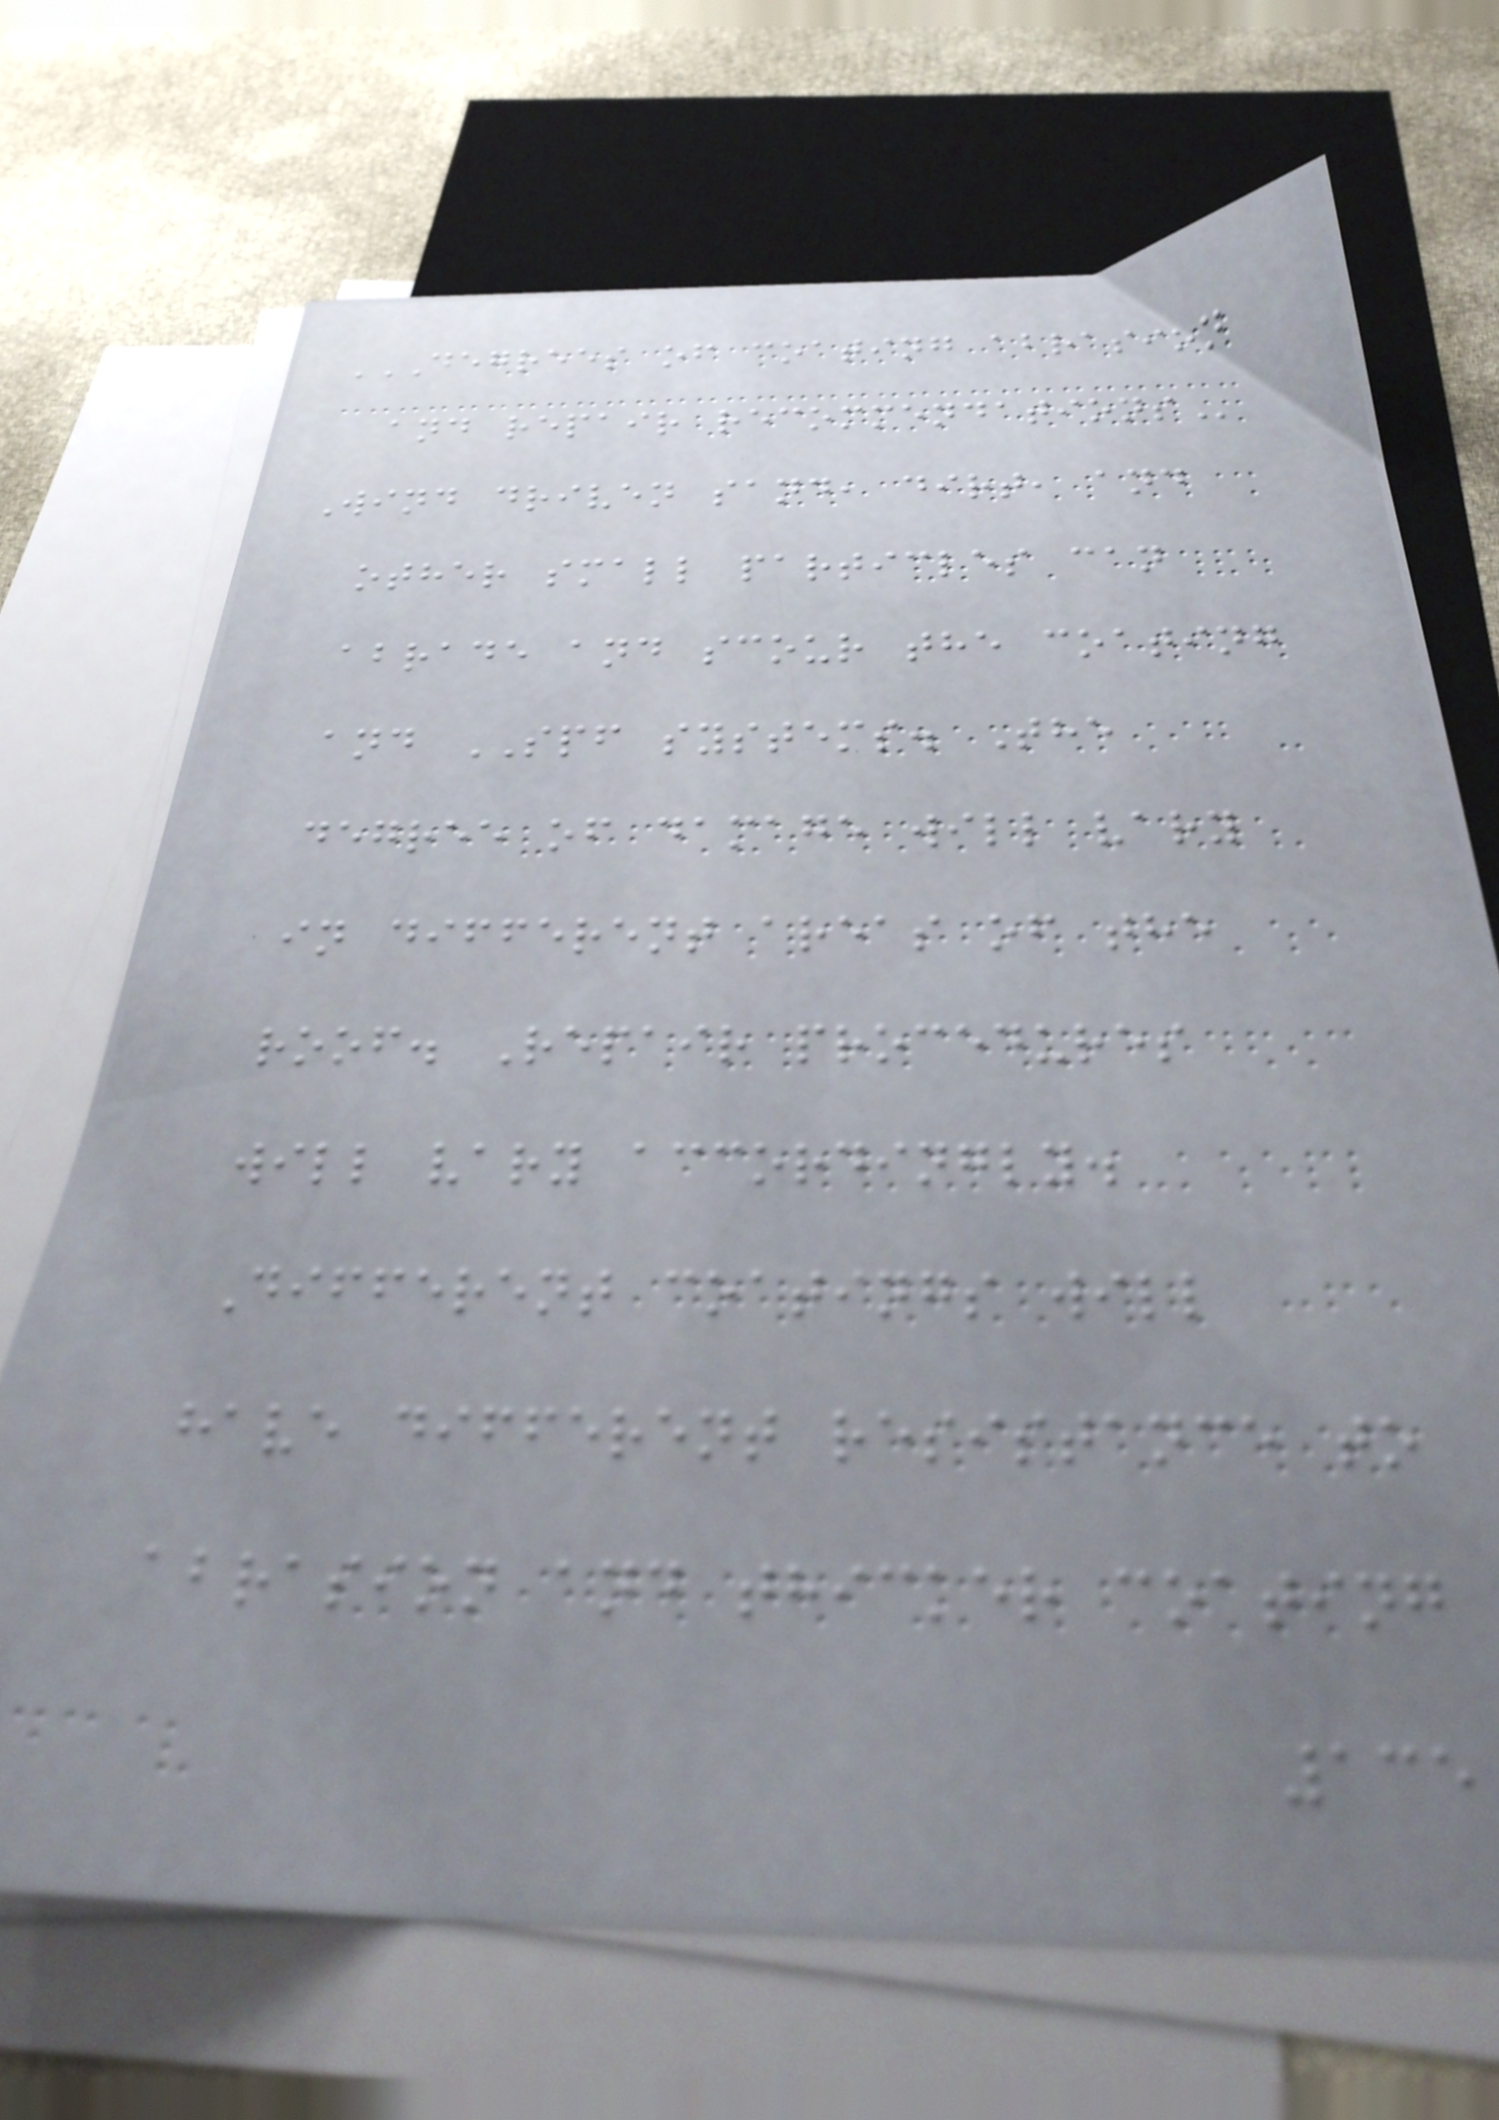DEGREES OF COATING ABRASION
AND REPAIR RECOMMENDATIONS
Wind driven sand, dirt, and
other small particles can
abrade and scour the coating
and SPF systems. The
degree of damage will vary
in different areas of the
roof. Repair procedures
will vary accordingly.
Different coatings will
have different resistance to
abrasion and thicker coating
135
